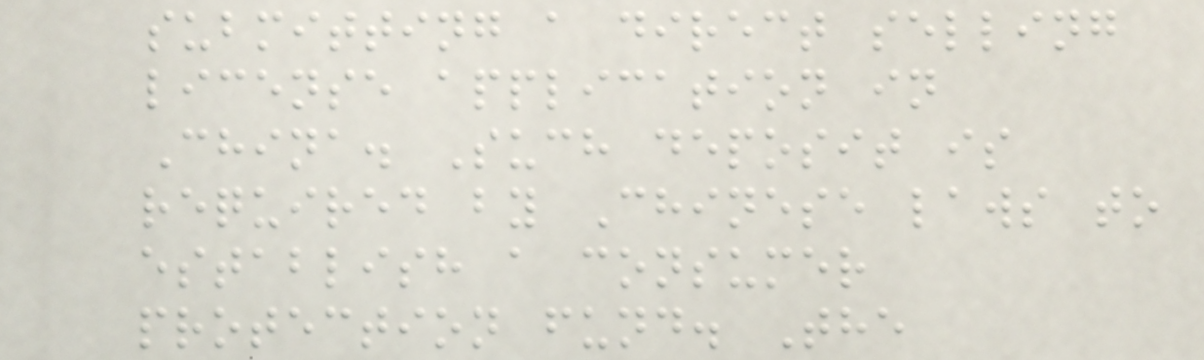submitting a direct selling
license application in
China. Such deposit is
required by Chinese laws to
establish a consumer
protection fund. The
